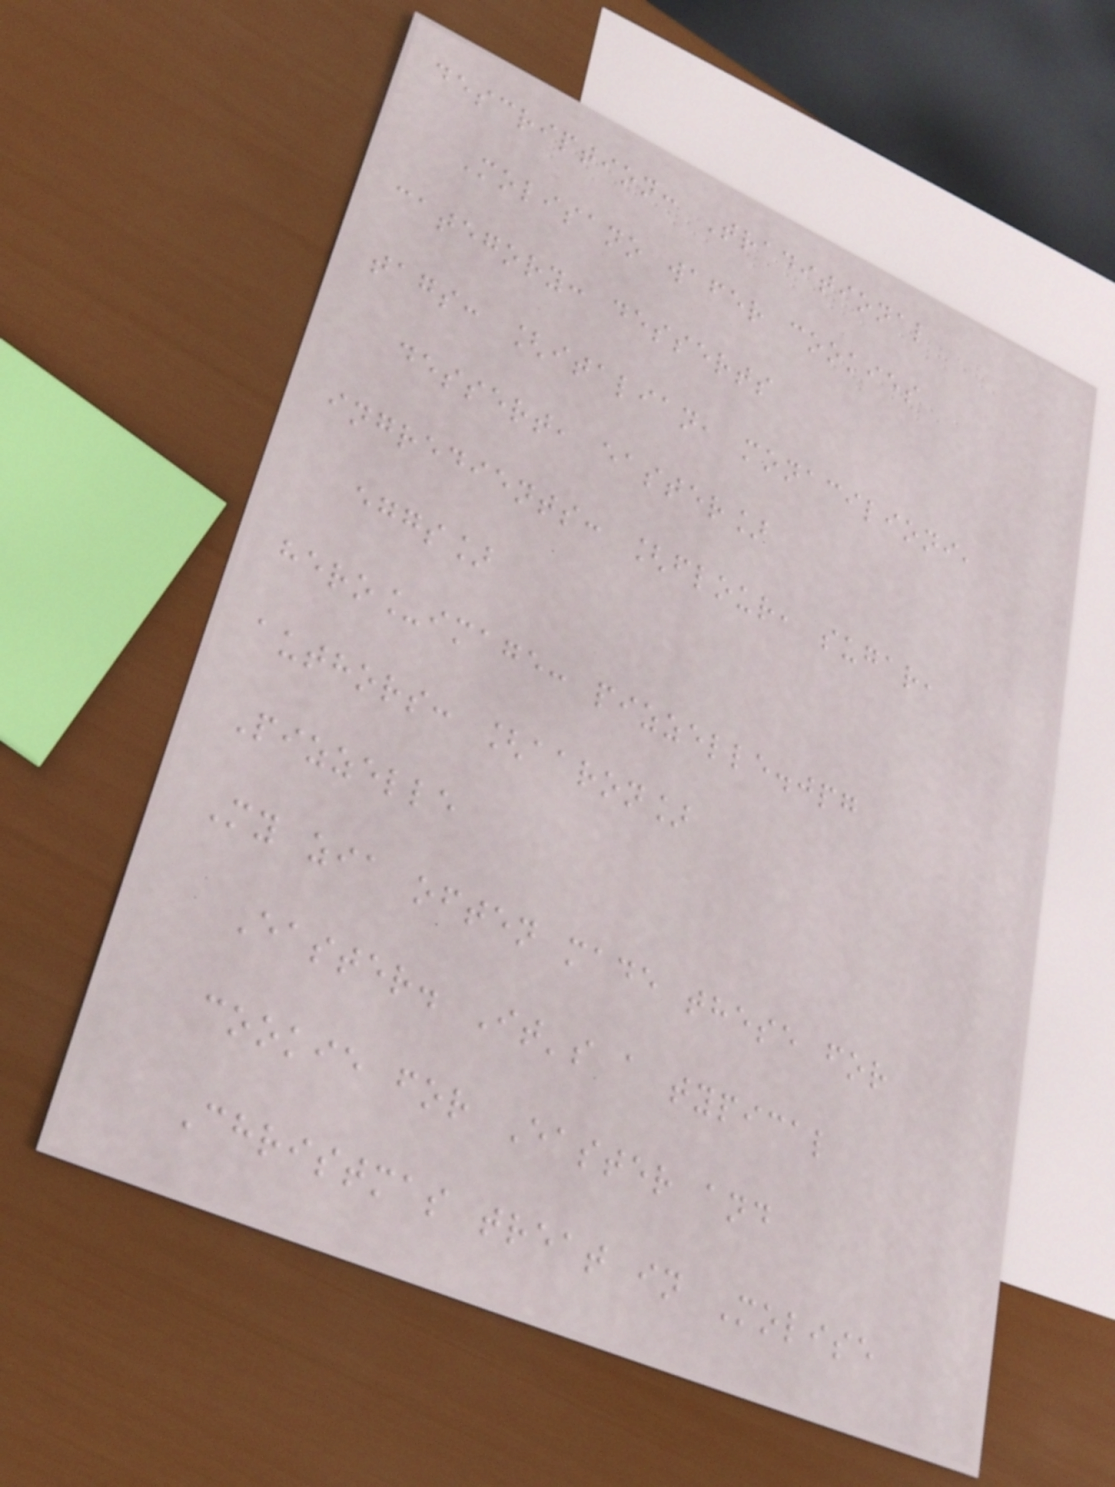description: Traditional
Molisano wafer cookies
category: desserts
tags: [italian, monacilioni,
dessert, easter]
ingredients: [flour, sugar,
eggs]
hero_image: pizzelle.jpg
authors: [aaron]
Pizzelle
My zia often made these for
Easter. It's a typical
cookie for Easter and
Christmas treat in Molise
